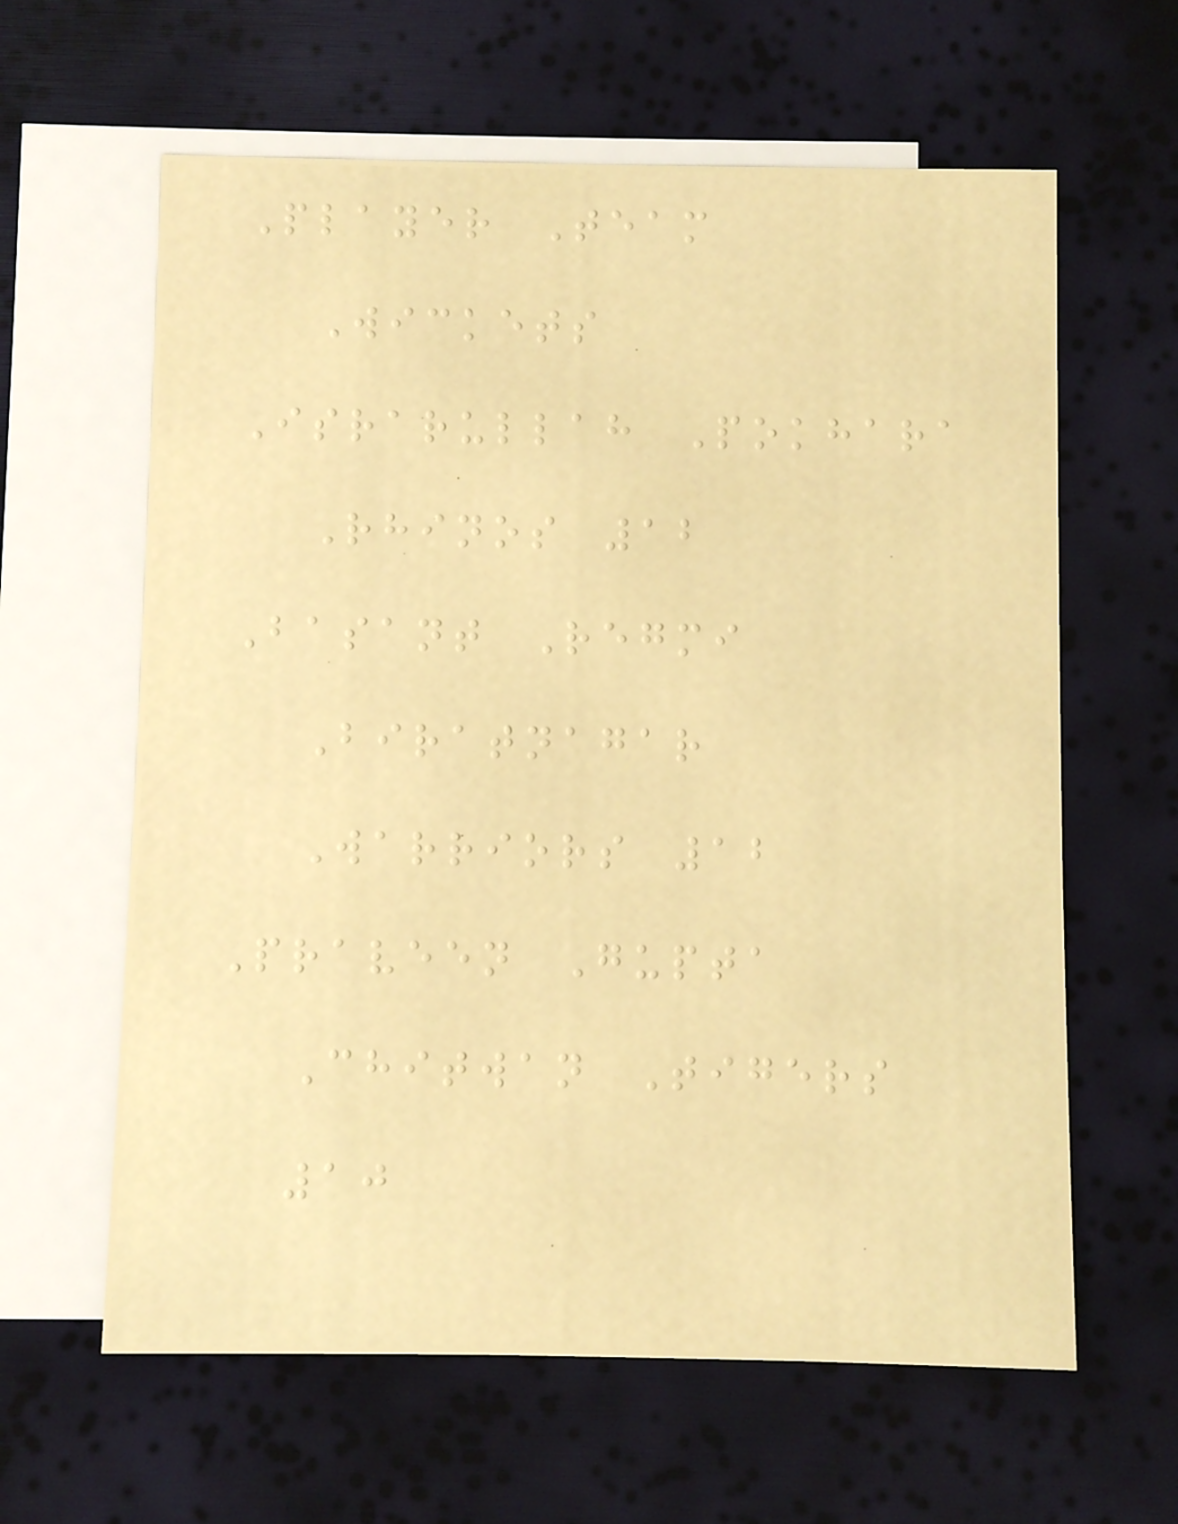Player Team
Wickets
Israrullah Pokhara
Rhinos 12
Basant Regmi
Biratnagar
Warriors 12
Praveen Gupta
Chitwan Tigers
10
